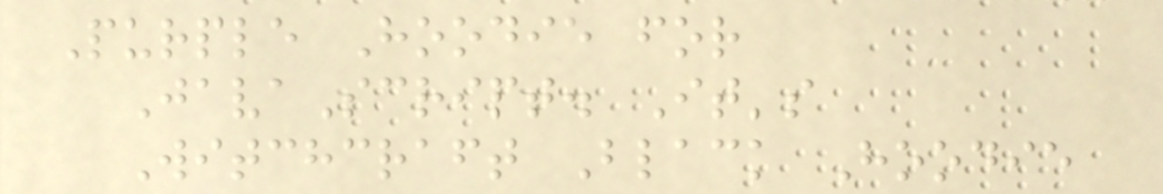Purple Hoodie for
JavaScript. It's
Witchcraft Black Hoodie
